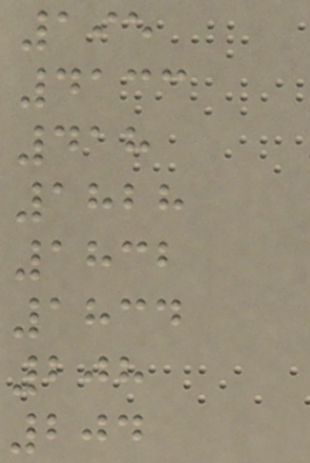195
4133
418
1828
1832
1834
208
204
